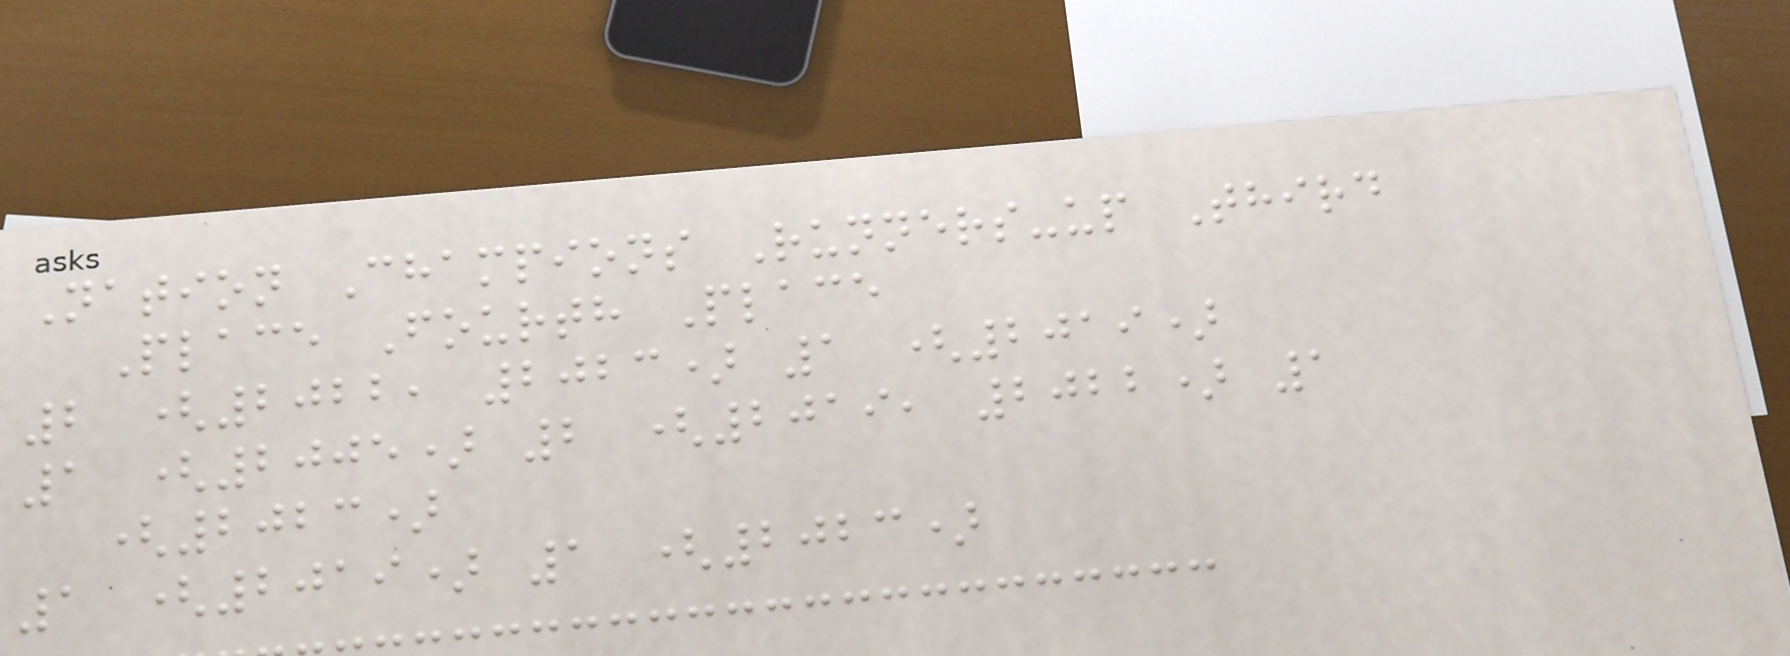Nation Champions Runners-up Third
Place Fourth Place
2 (2022, 2023) 1 (2019)
1 (2005) 2 (2019, 2022) 1
(2023)
1 (2019) 1 (2023)
